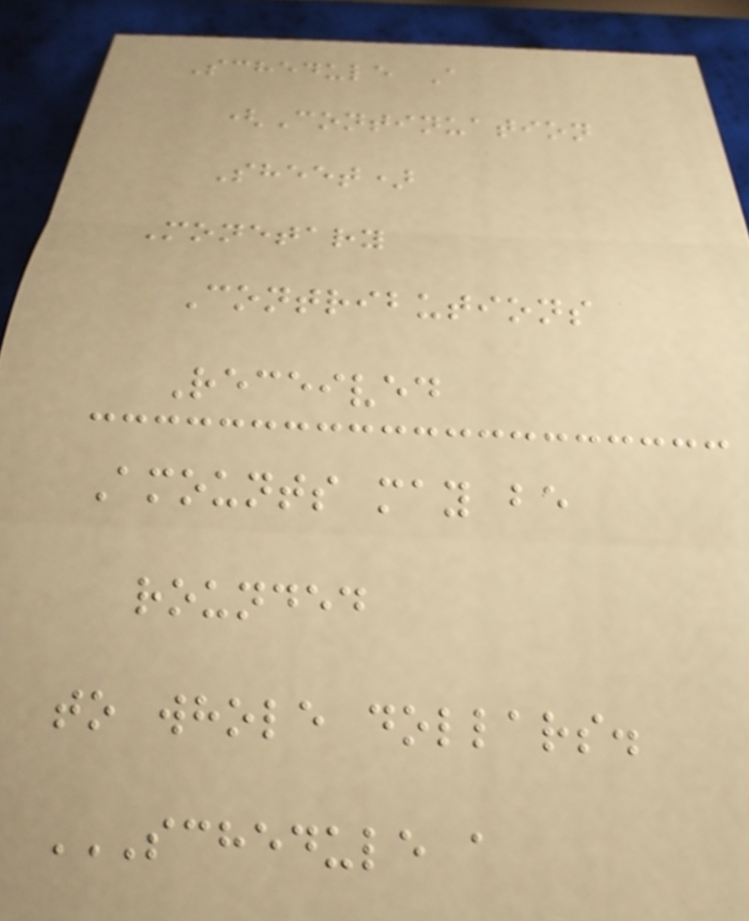Schedule A
(Continuation
Sheet)
Monetary
Contributions
Received
Amounts may be
rounded
to whole dollars.
SCHEDULE A
